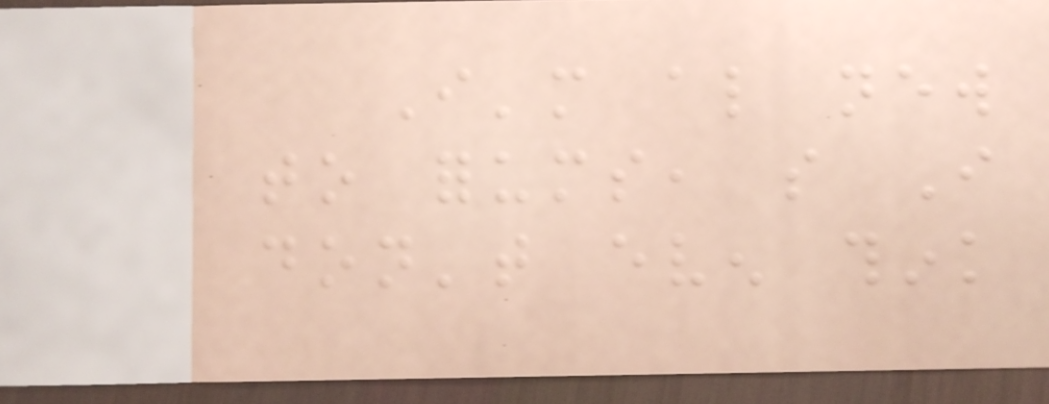I'm also new
to forums, so I
don't even think
